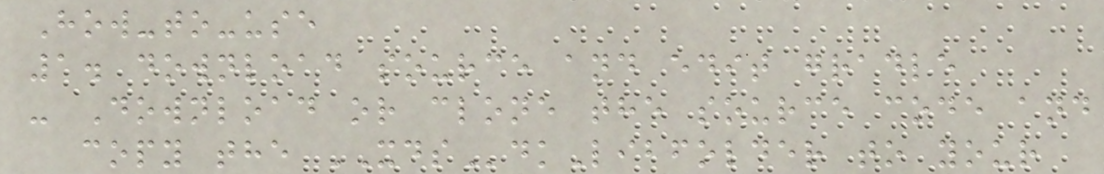How-to-use
1. download source and edit gradle
- Download or clone the source code and
copy the XDSdkLibfolder to your
